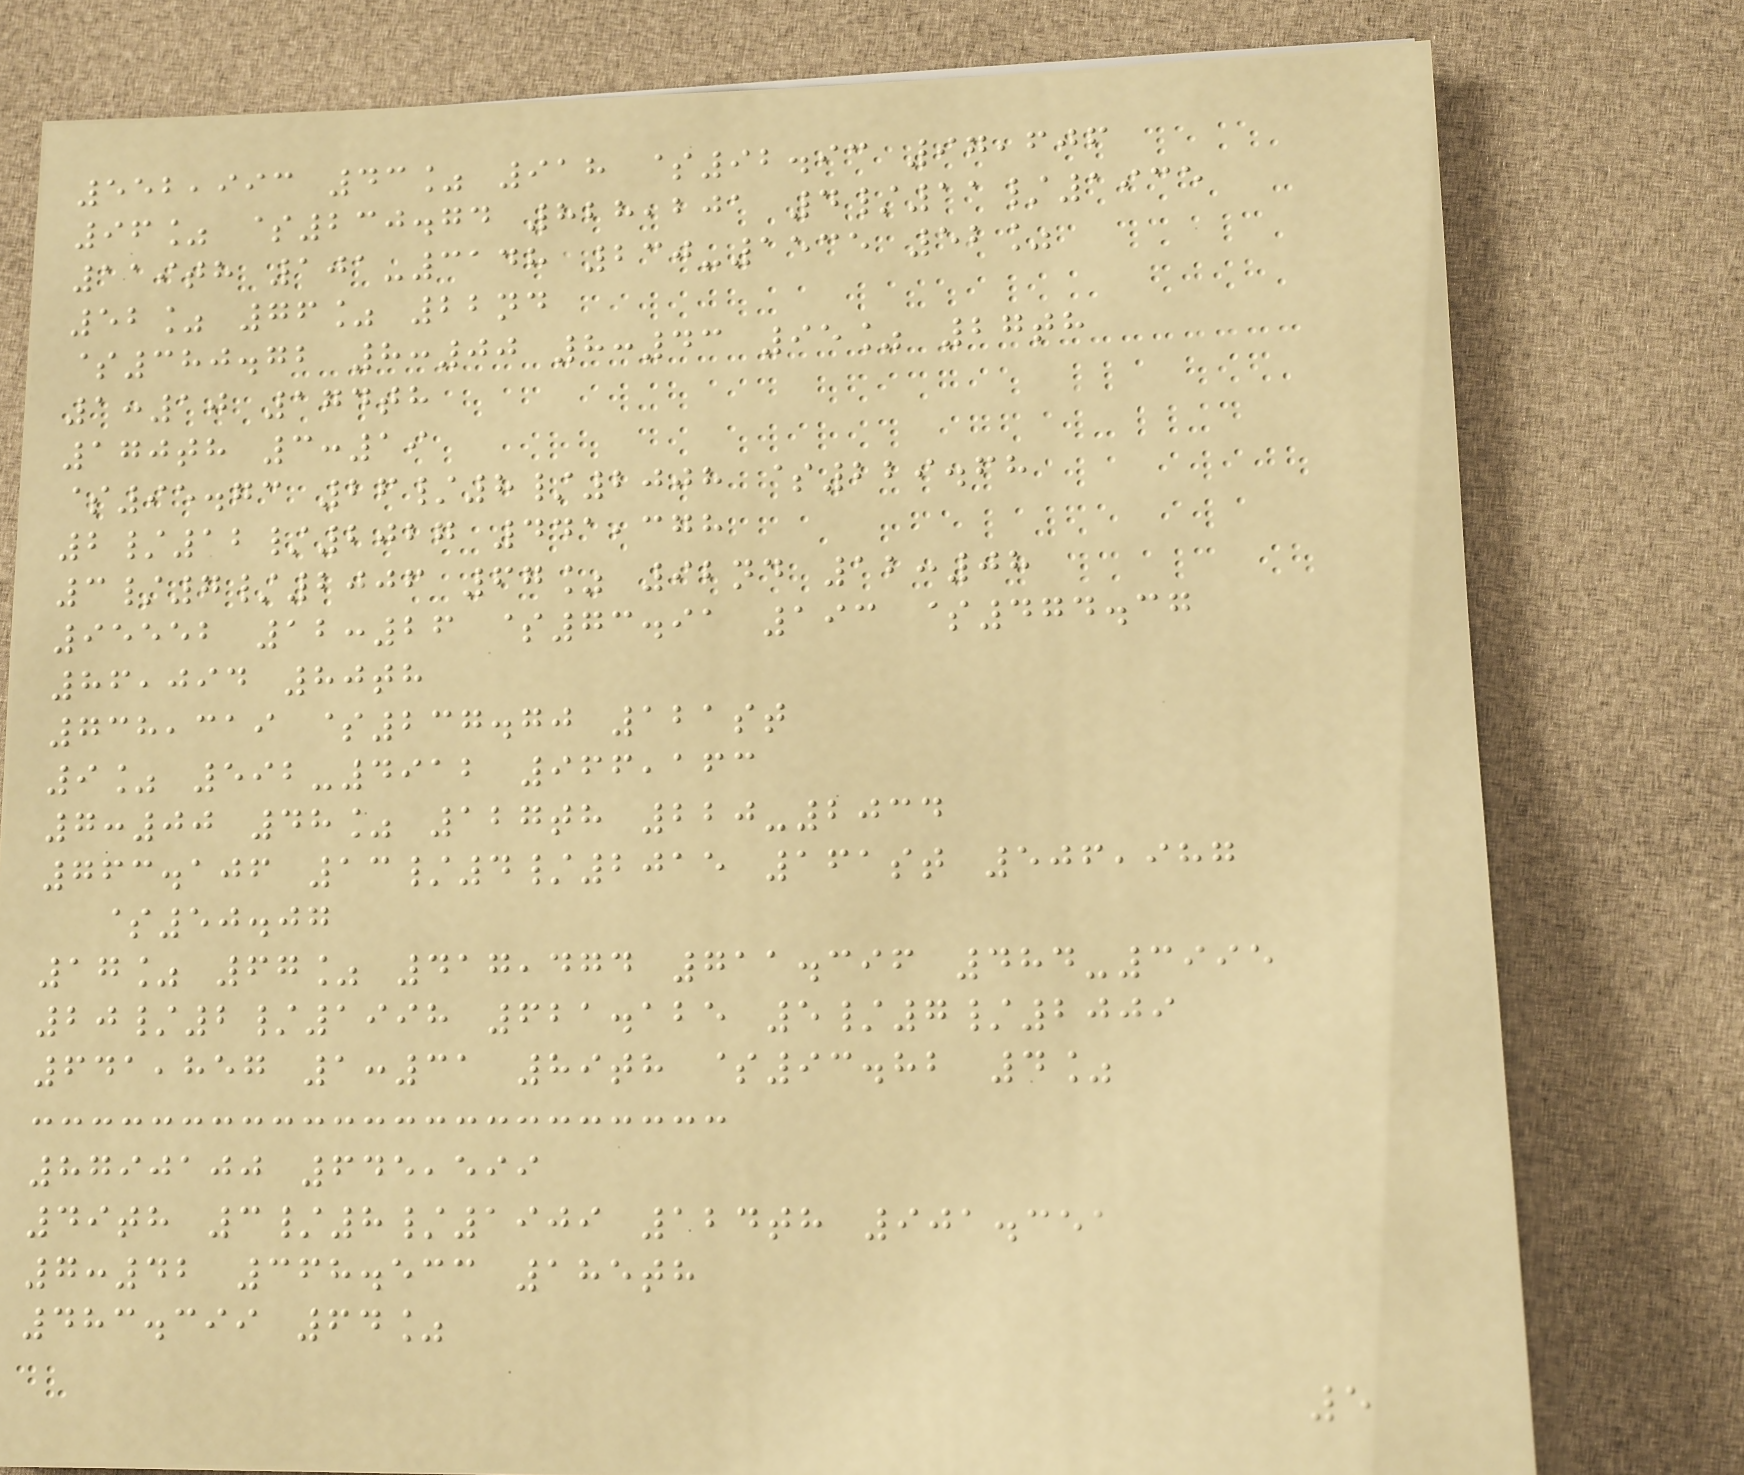552,993 43% 918 $92.93 97,606
96% $230.74 828,201 4/11/1935
119th 101-3148 230-1535 52%
52% 76% 22nd
$380.72 8:00 8:43 95% 27th
1:10 174th
170th 3:19
$95.73 26/8/2008 $229.68
2/12/2027 441,378
3/7/2006 67% 92nd 12:08
95552 12:26 $73.91 193 $474.37
86,094 80th
738,319 $237.70 121st
9% 592-4912 966,163
7:00 48% 127th 220-2034
763.106 13/4/2015 161st 506,987
$50.07
17% 67% 417,474 711.396 484-3995
20/2/1998 621.125 5/7/2009
641,857 1:31 89th $93.82 4%
8790100 645,599
49th 3/8/1909 124th 901.351
7:42 368.533 185th
483.399 64%
5
